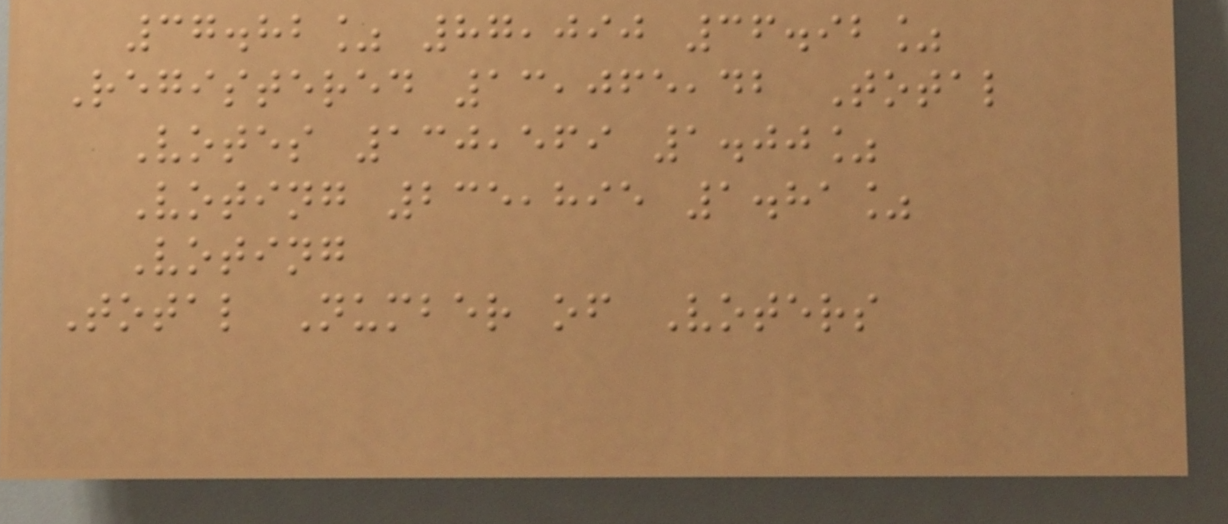37.82% 87,090 36.92%
Registered 13,065,42 Total
Votes 130,569 1.00%
Voting 235,895 1.81%
Voting
Total Number of Voters
